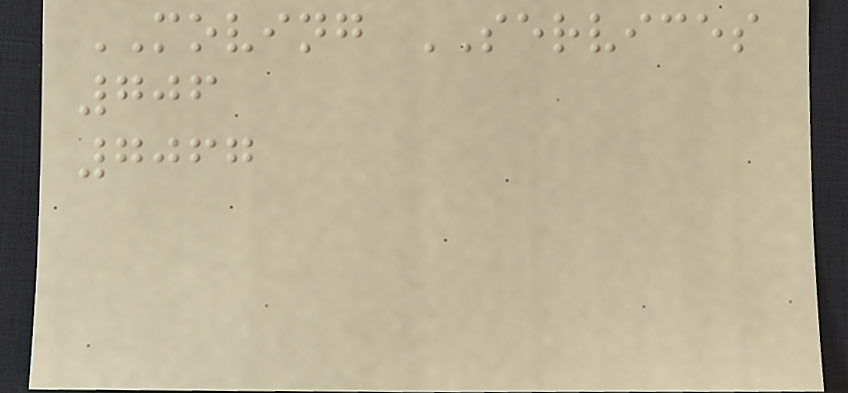MOVING SERVICES
706
7067
